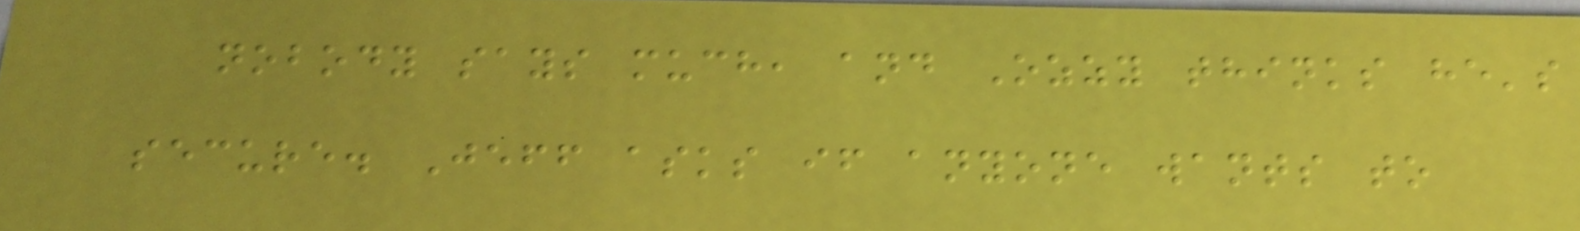nobody says much, and Ozzy thinks he's
secure. Jeff asks if anyone wants to
